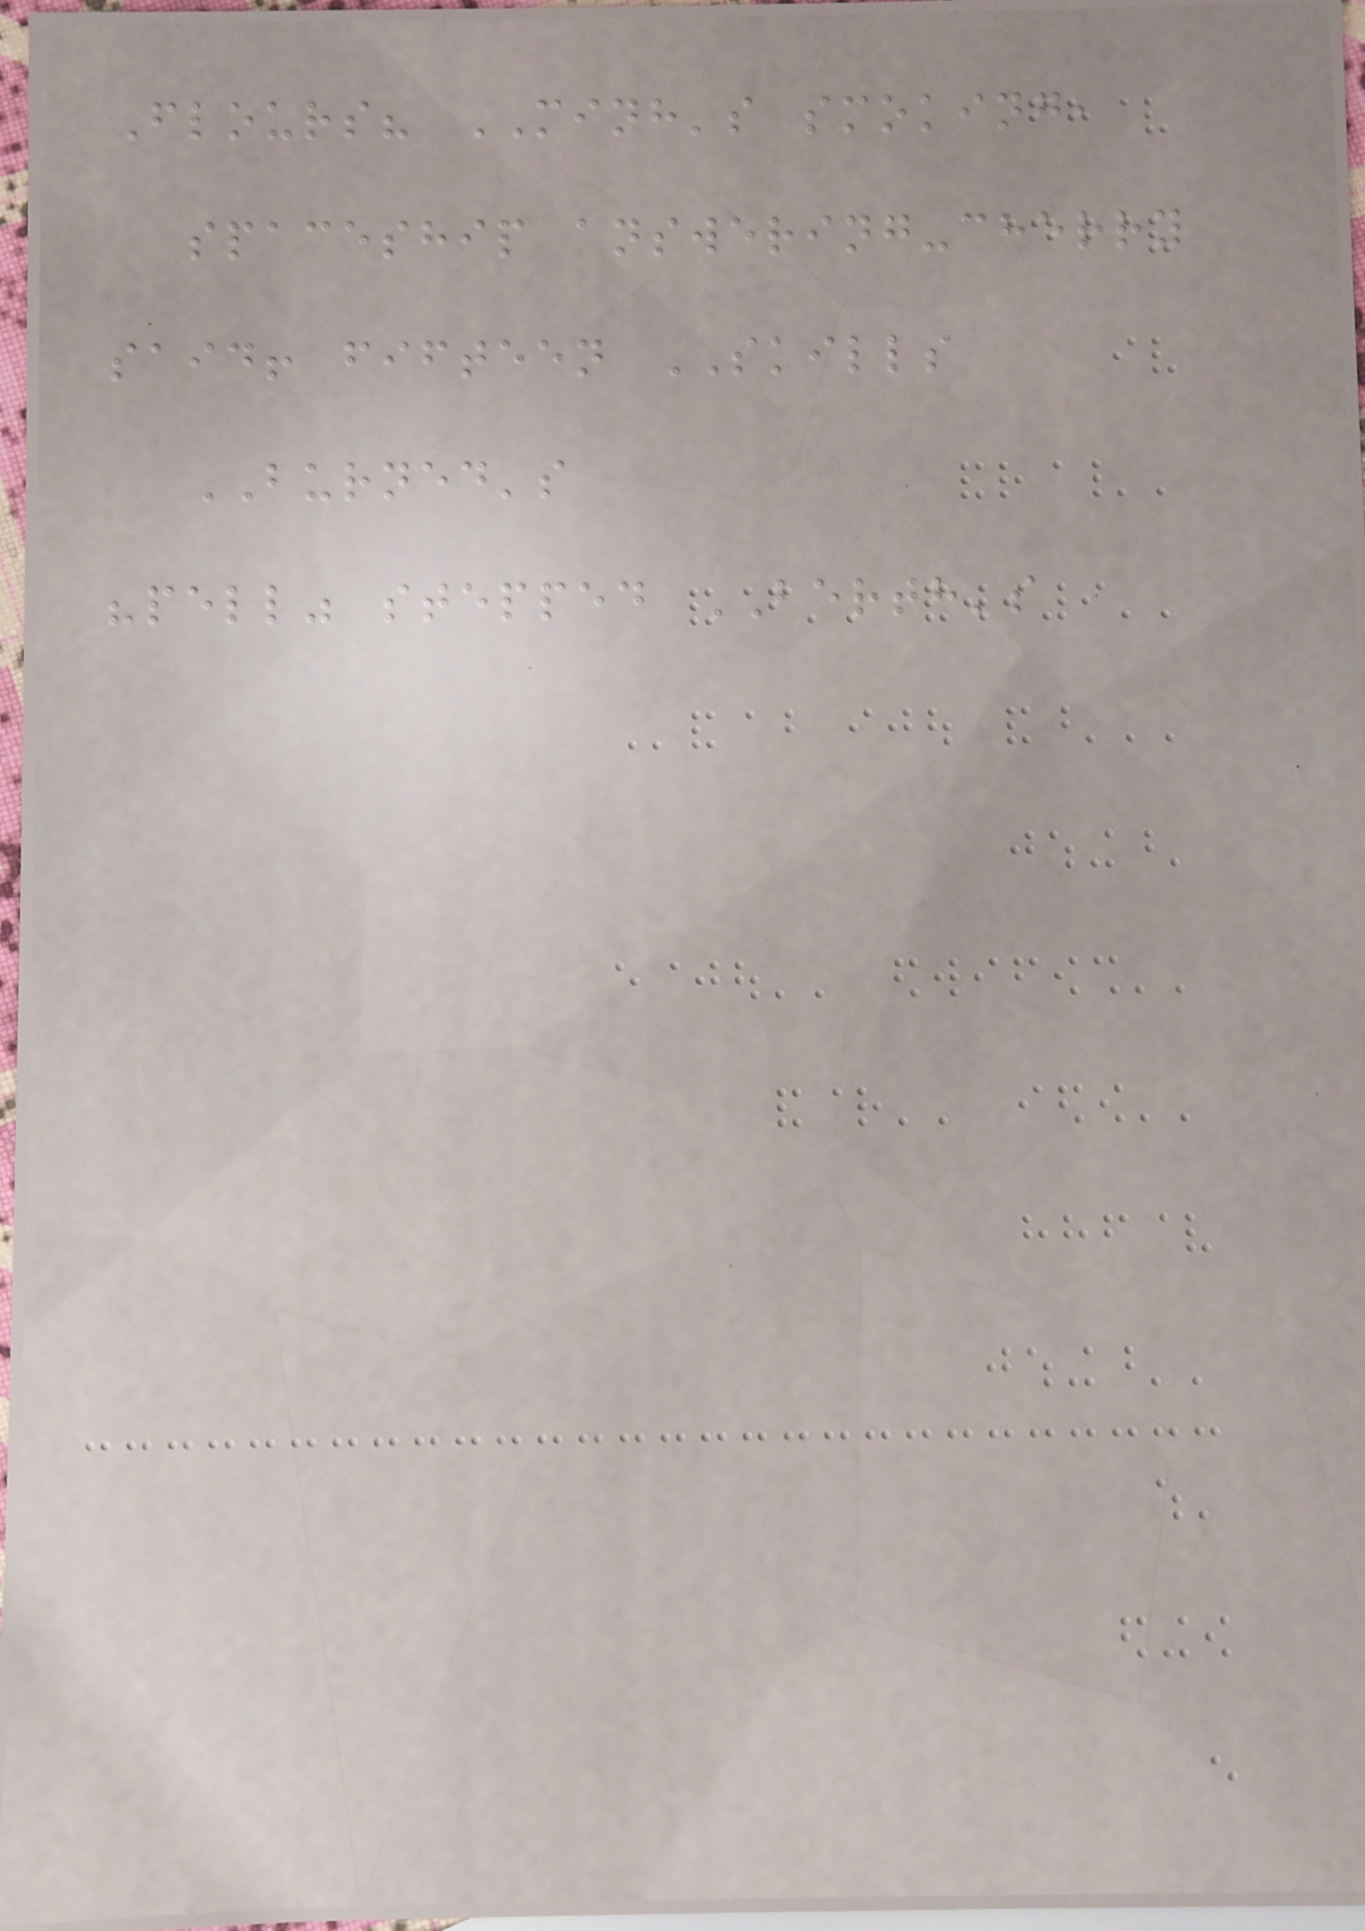Flours? MINH's smoking,
spaceship answering-cherry
said! fifteen SKILLS
BURNED's
"pell" stepped BERTH's
